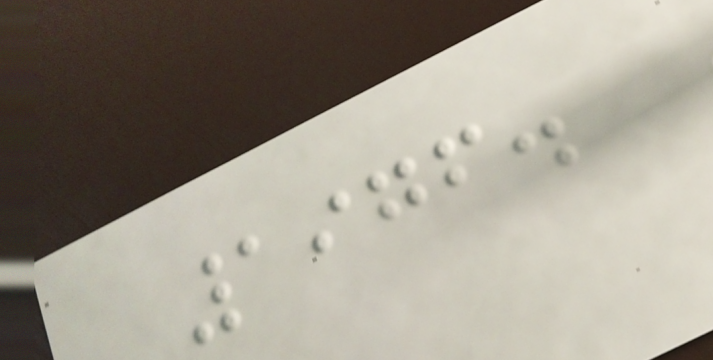1976.
